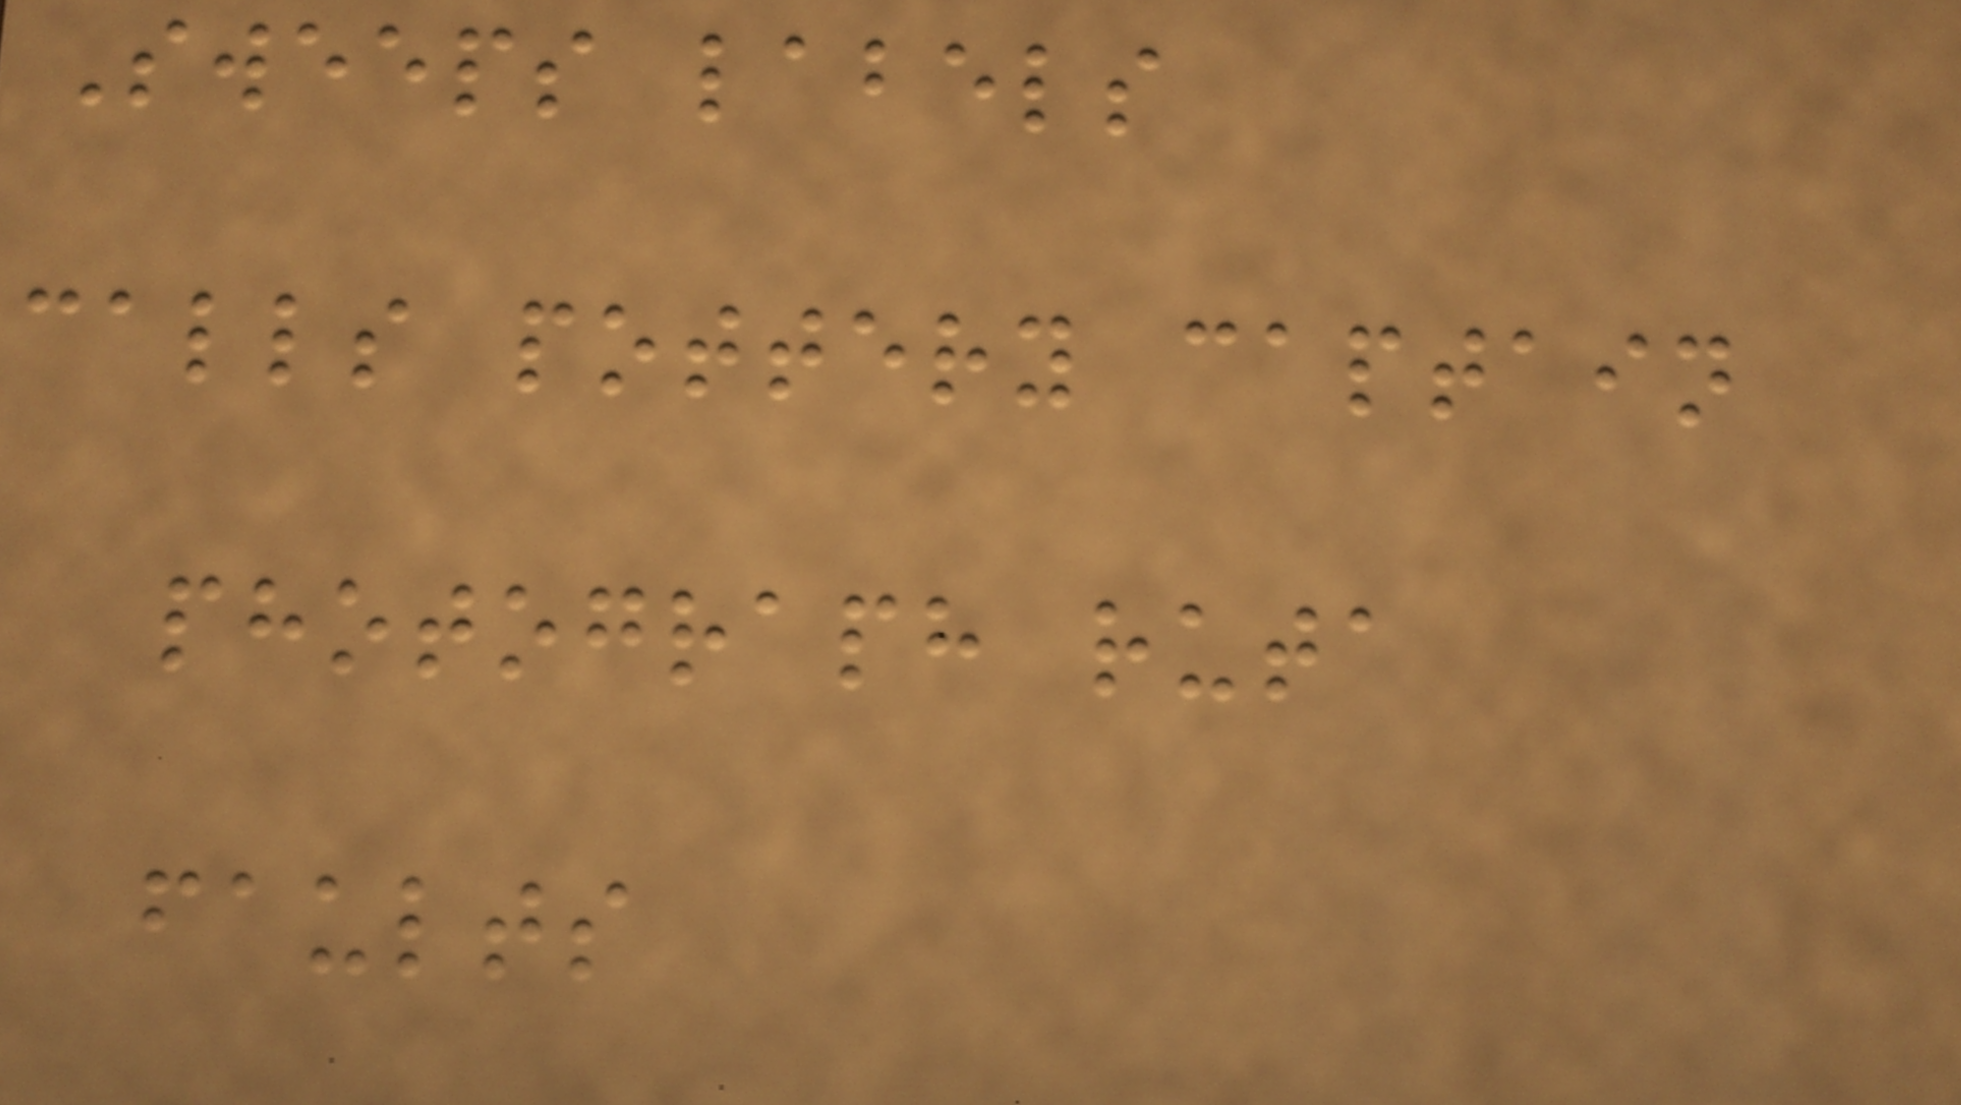Sweeps labels
calls pottery captain
photograph ruta
faults
